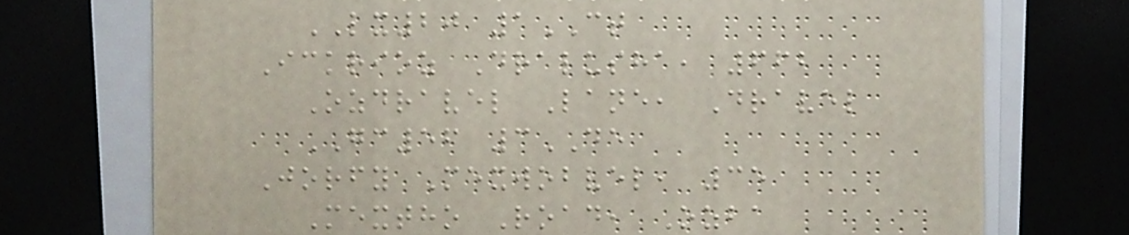LX20 1CT
Ickrioz Dralusha, 662
Ozdravel Lane, Dravel
GC56 3DE
Jorfy Mexwobvel, 35
Mextho Road, Ozba
